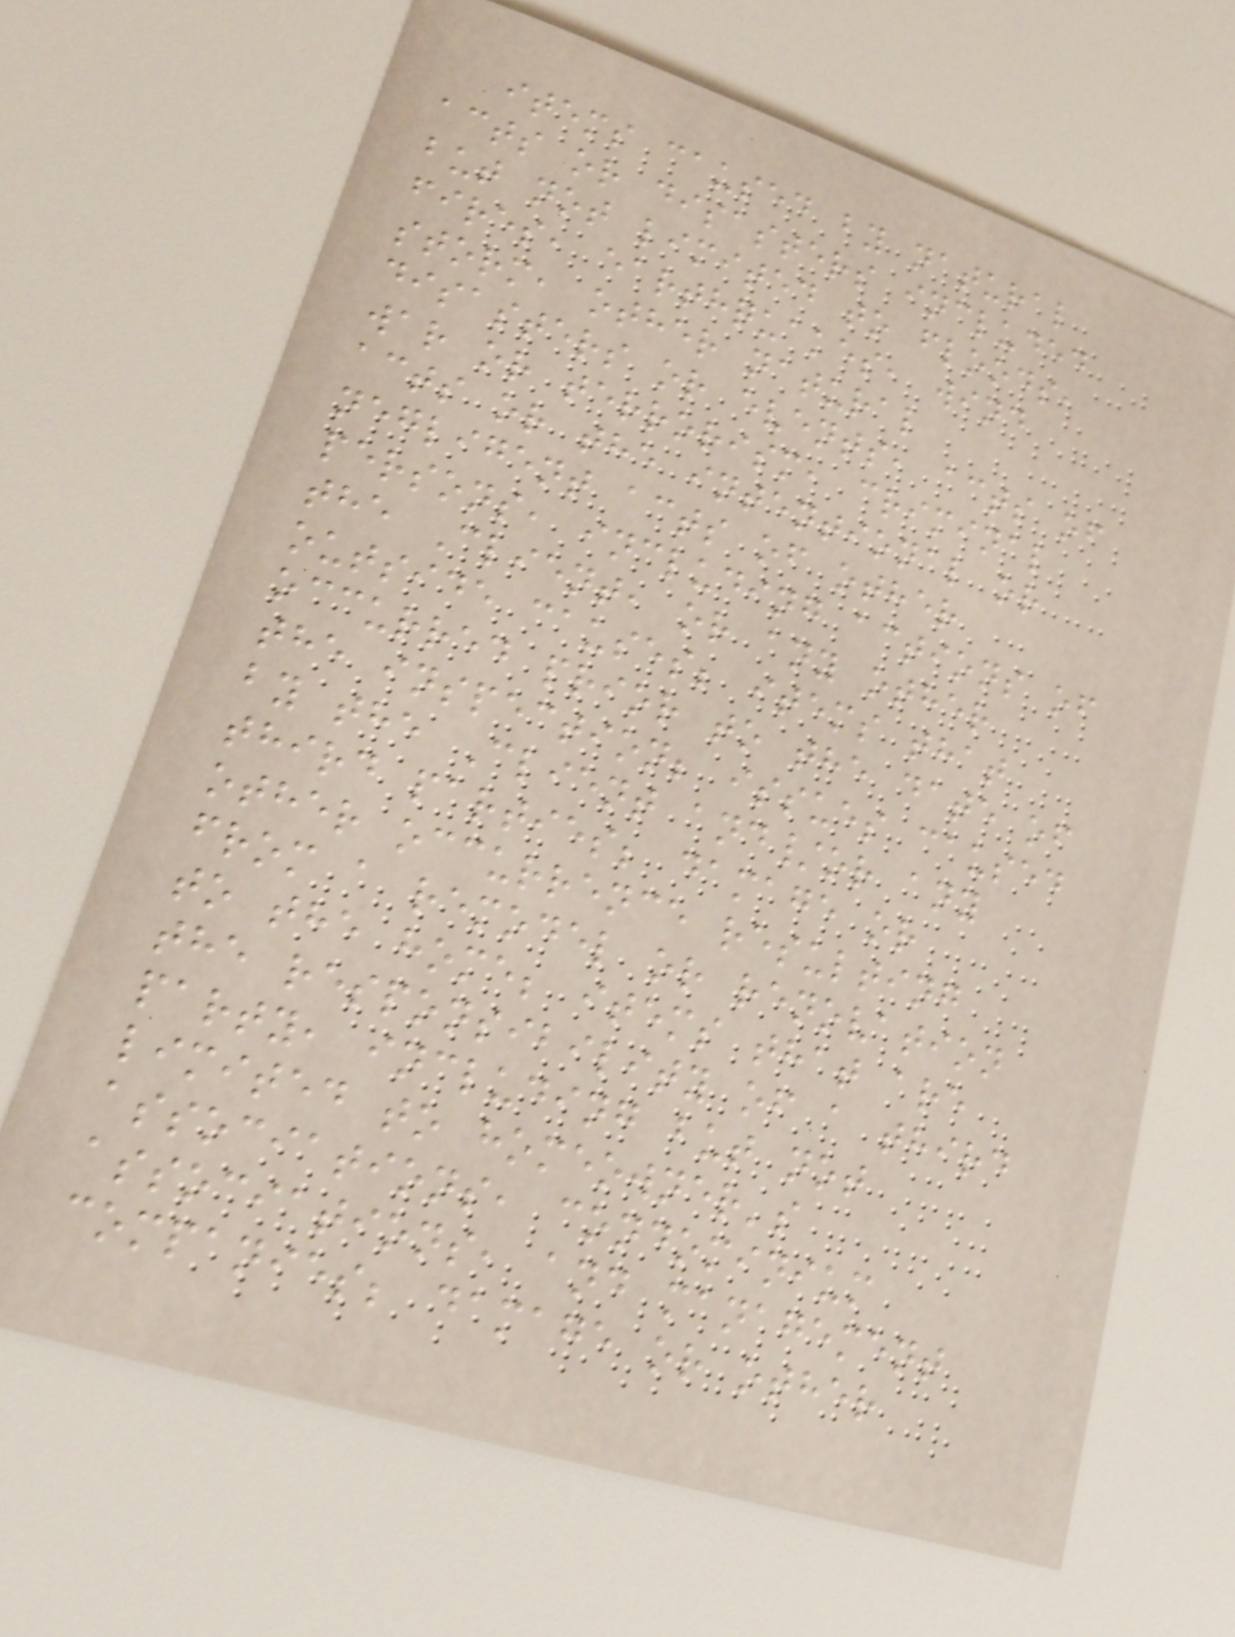items caused by natural
acts or disasters included
but not limited to floods,
fires, earthquakes, wind
storm, other natural
disasters or events, acts of
war or terrorism, criminal
acts or the intentional or
negligent acts of other
persons, including actions of
the Client, or any other
outside causes; items that
occurred prior to the date of
the inspection; issues caused
by the Client and/or any
third parties; damage or
other occurrence resulting
from a remodel or renovation
to the home; items that are
the responsibility of a third
party, including but not
limited to homeowner's
associations, condominium
associations, and management
companies; damage or other
